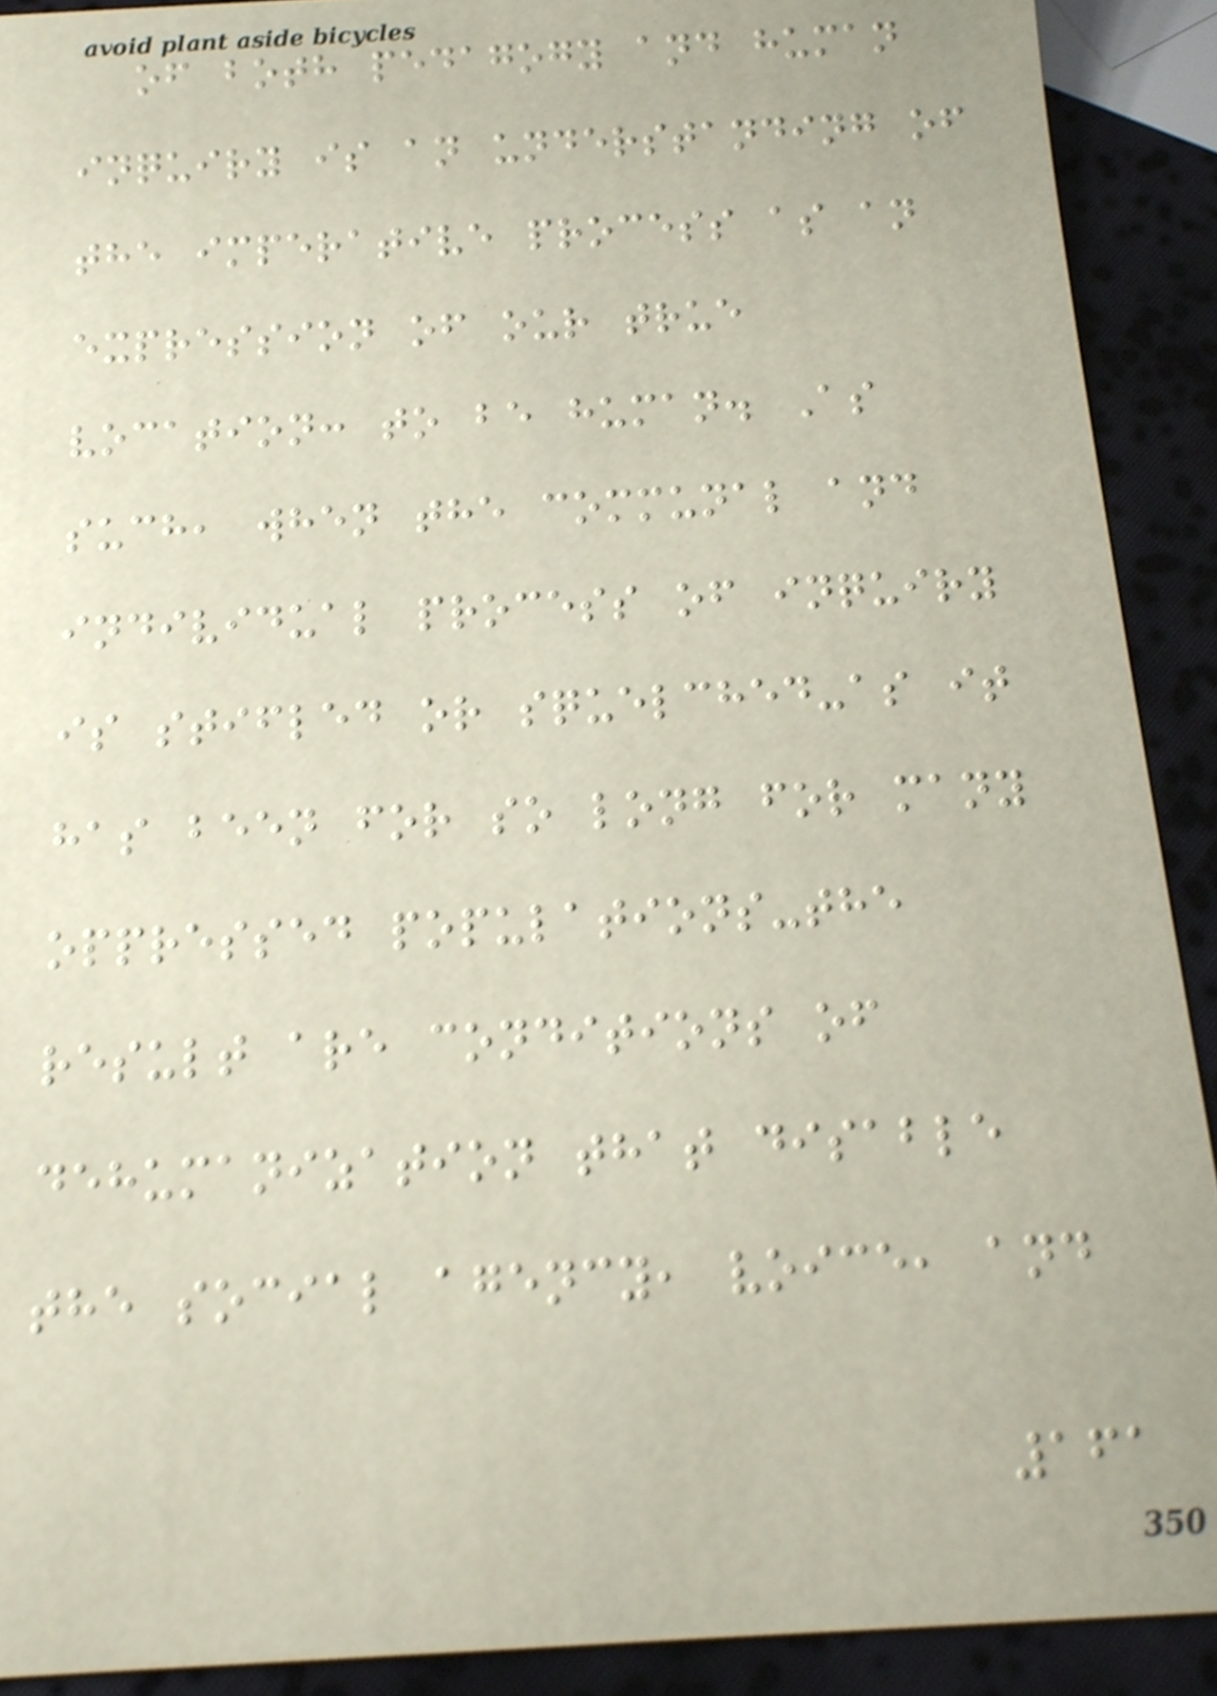of both pedagogy and human
inquiry is an understanding of
the imperative process as an
expression of our true
vocation: to be human. As
such, when the communal and
individual process of inquiry
is stifled or squelched-as it
has been for so long for many
oppressed populations-the
result are conditions of
dehumanization that disable
the social agency, voice, and
161
